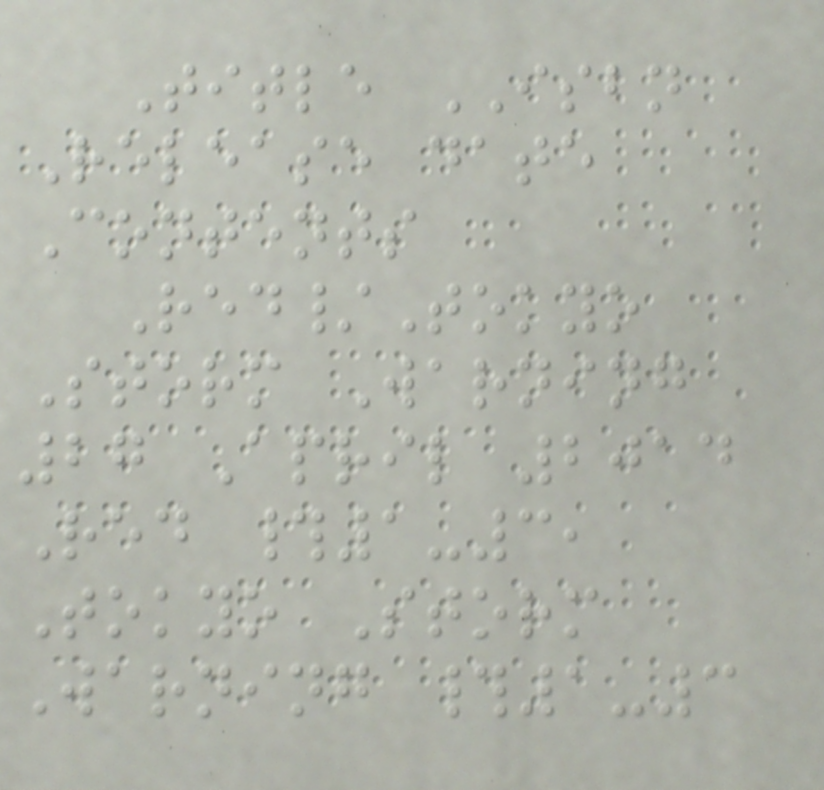Title ISBN
Release date
Contents
Red/Tokyo
Storm Warning
27 April 2014
Red #1-3,
Tokyo Storm
Warning #1-3
